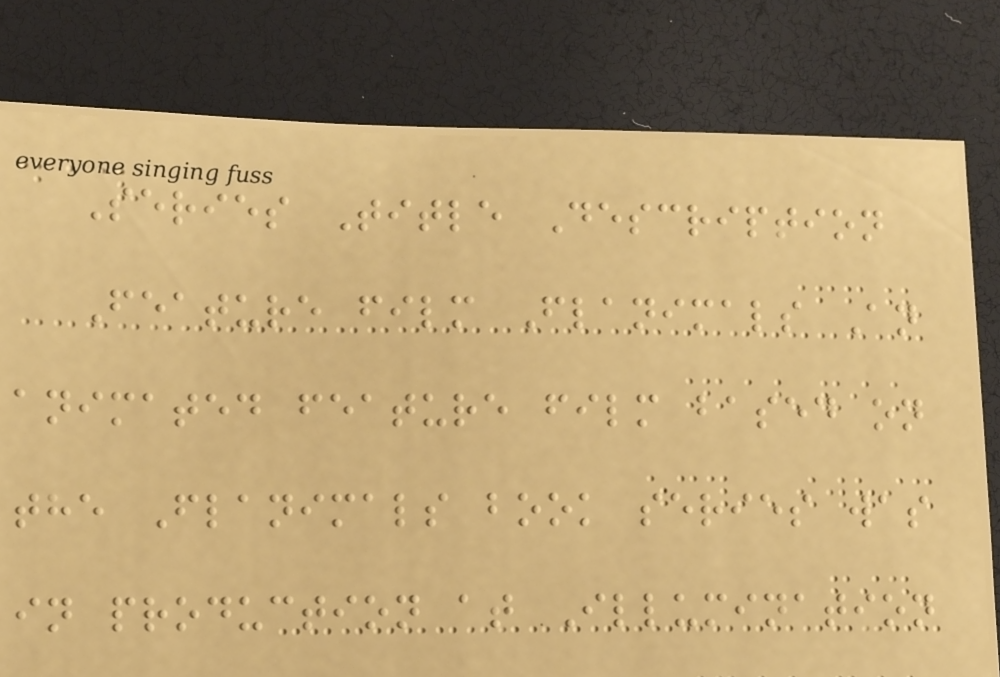Series Title Description
Feature film Flanimals An
animated feature film based on
the Flanimals book series was
in production at Illumination
